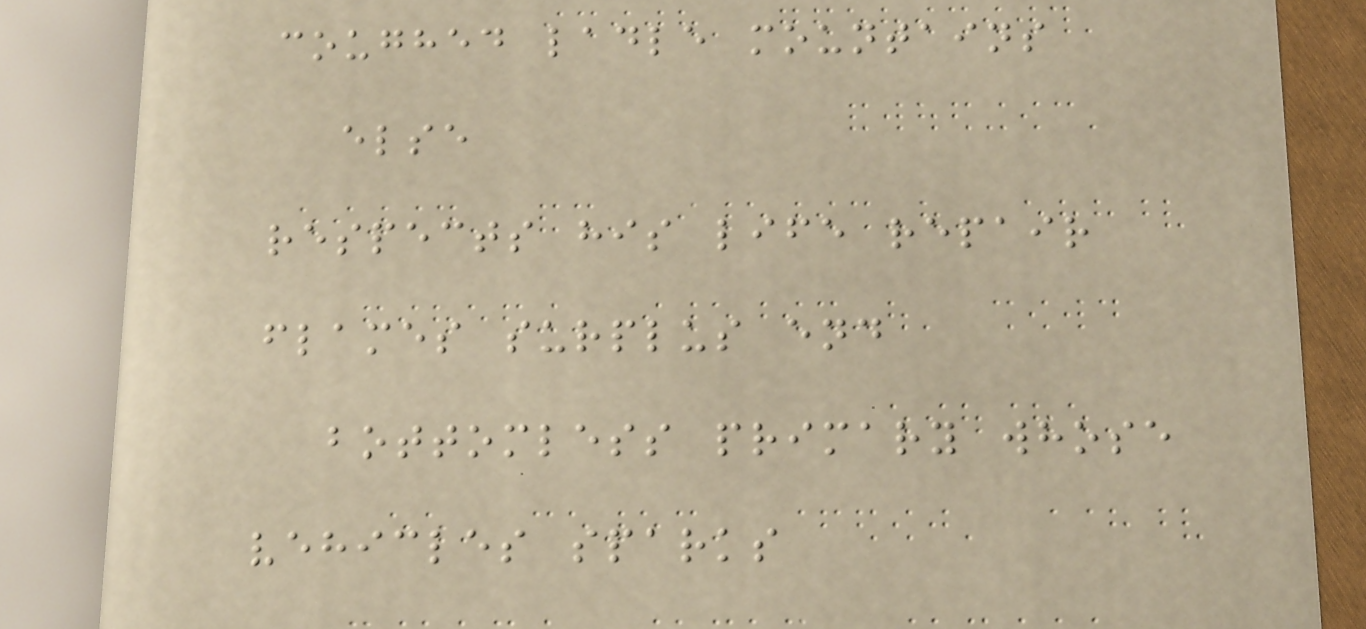coughed ladle mountains
else
respects his life repair
flames surplus end
bottomless primary whose
vehicles sparks
